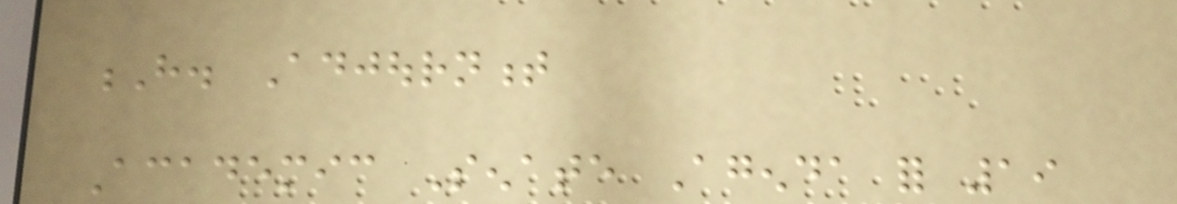H. Adjournment
Academic Senate Agenda for 19
